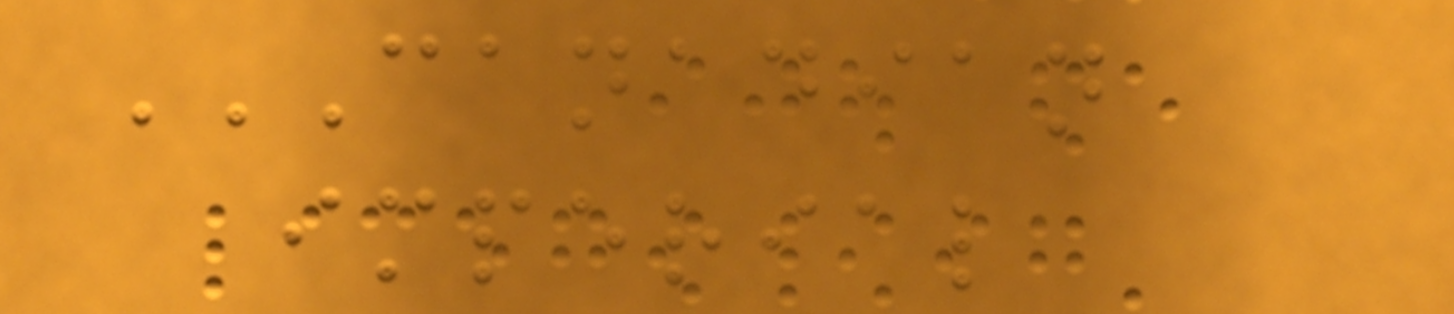CANADIAN
IMPERIAL
